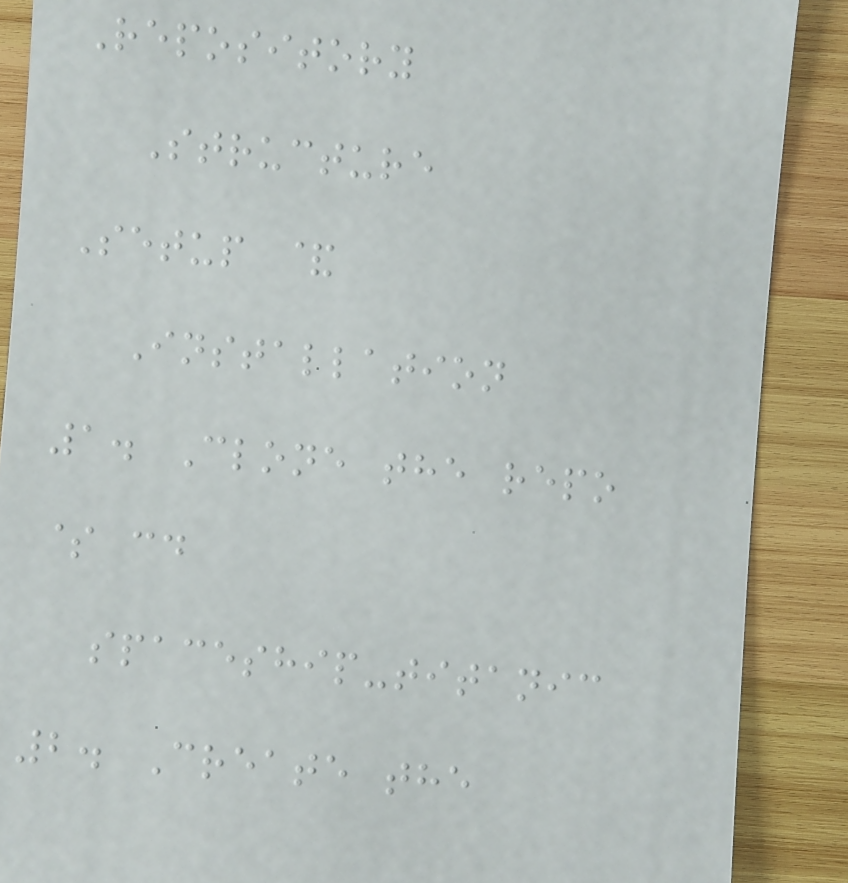Repository
Structure
Setup &
Installation
1. Clone the repo
$ cd
spaceship-titanic
2. Create the
